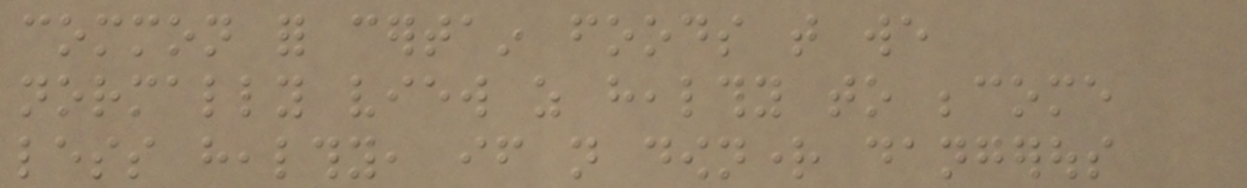common for certain foods that we
normally view as healthy to become
less healthy, if not downright dangerous
